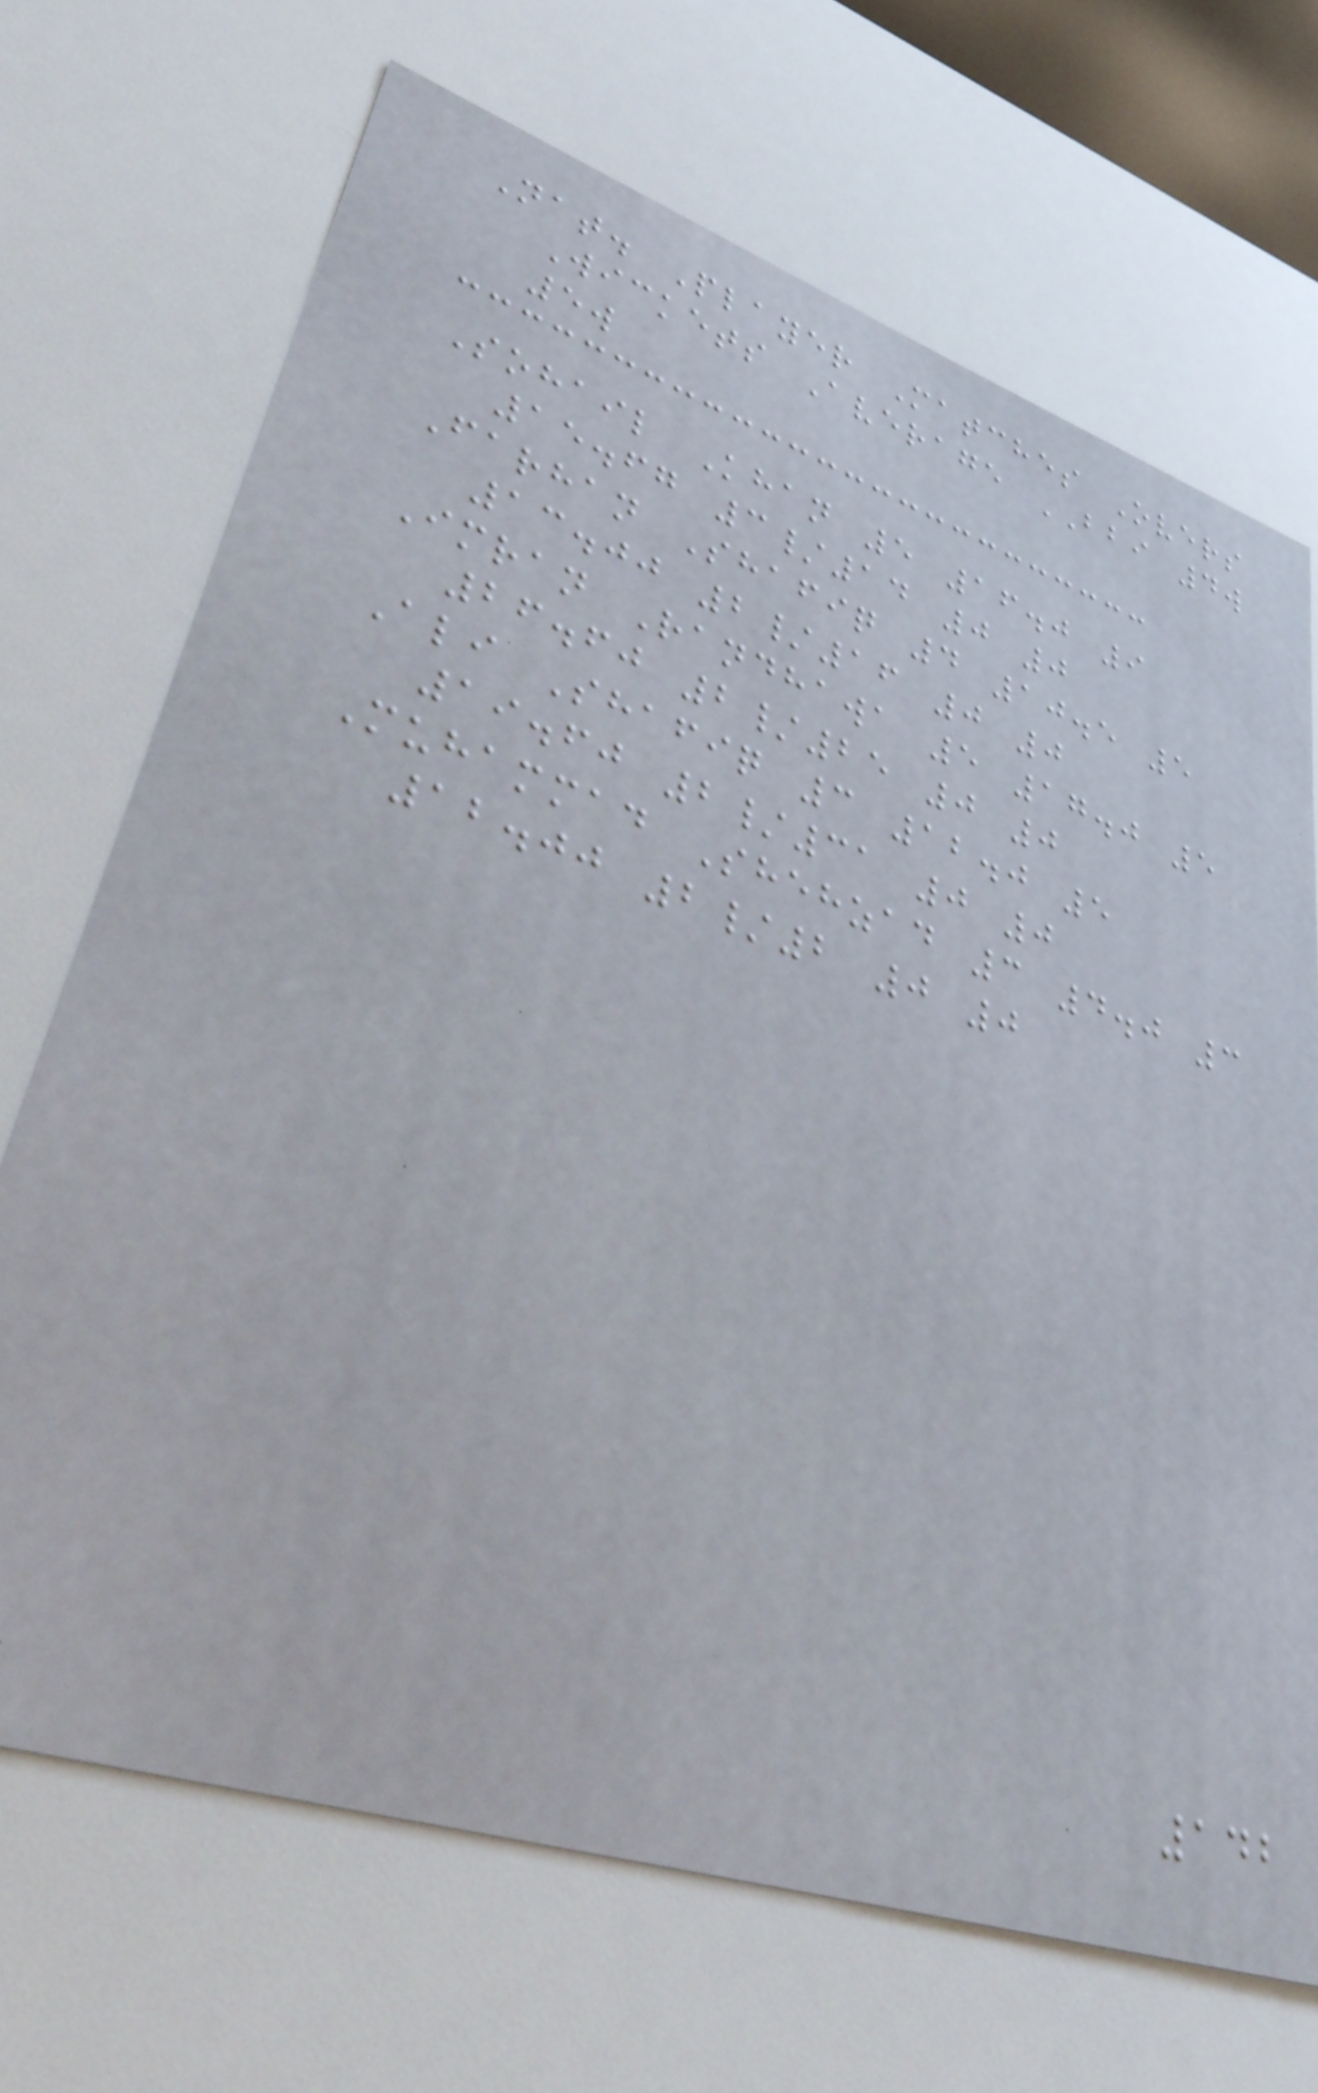Nat. Player Matches Overs
Wickets Average BBI 4w
5w
Sohail Khan 5 16.0 9
15.67 3/14 0 0
Farhan Shafiq 4 10.5 5
13.00 2/16 0 0
Imran Randhawa 5 17.0 5
26.60 2/25 0 0
Ali Shafiq 3 12.0 5
19.60 2/31 0 0
Muhammad Shehzad 3 4.0 3
12.00 2/2 0 0
142
